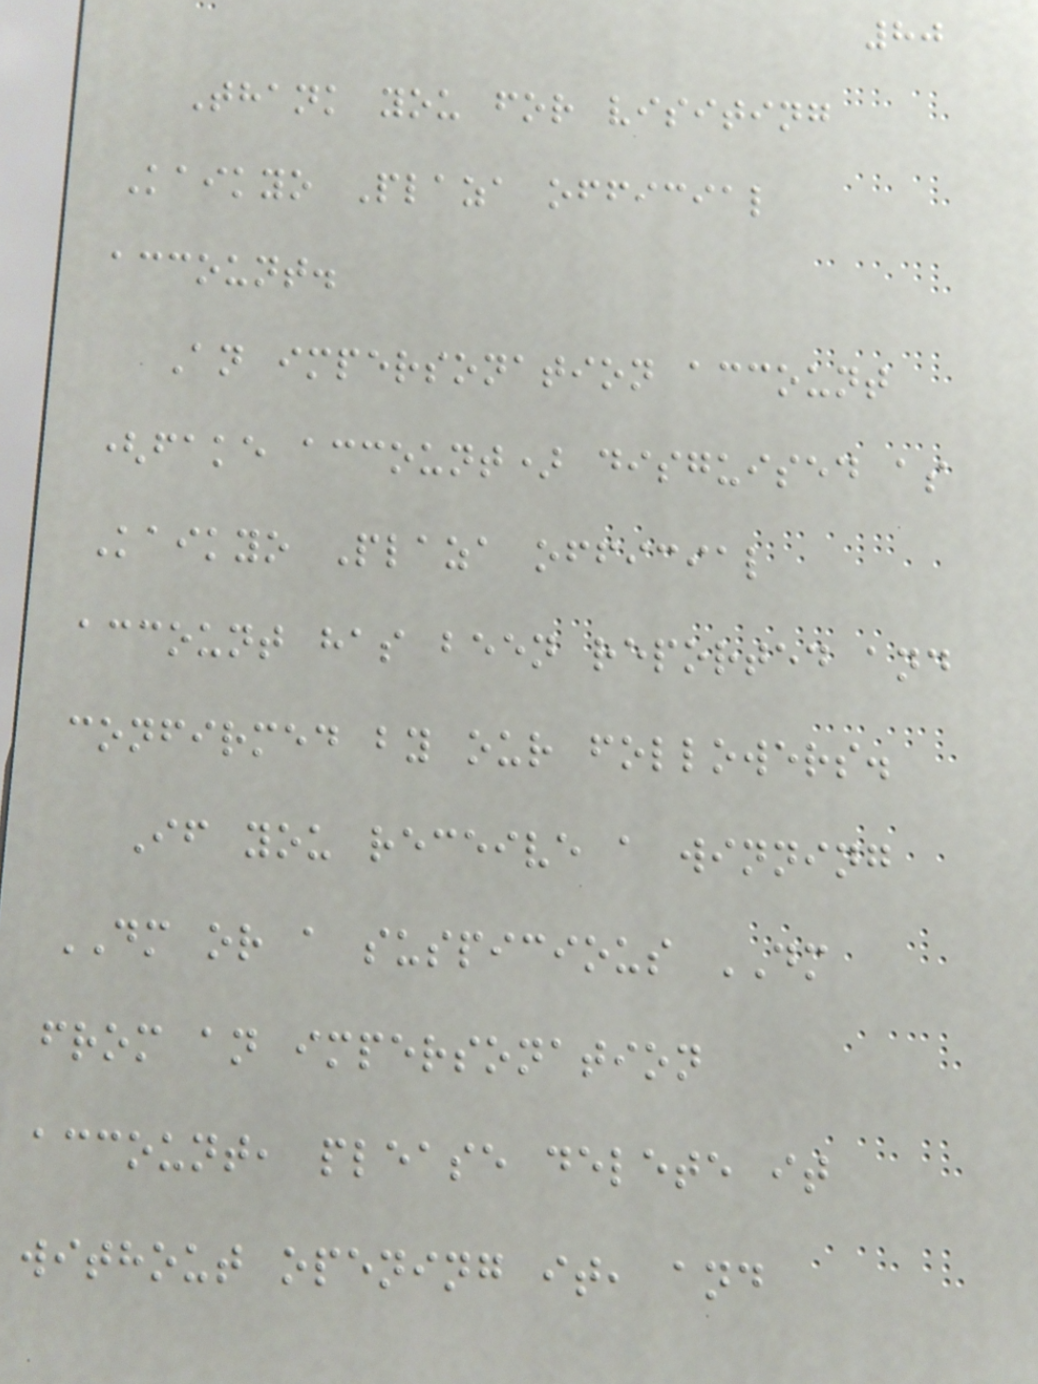80
Thank you for visiting
Kaikyo Plaza official
account.
An impersonation account
(fake account) disguised as
Kaikyo Plaza official
account has been reported and
confirmed by our followers.
If you receive a winning
DM or a suspicious DM
from an impersonation
account, please delete it
without opening it, and
